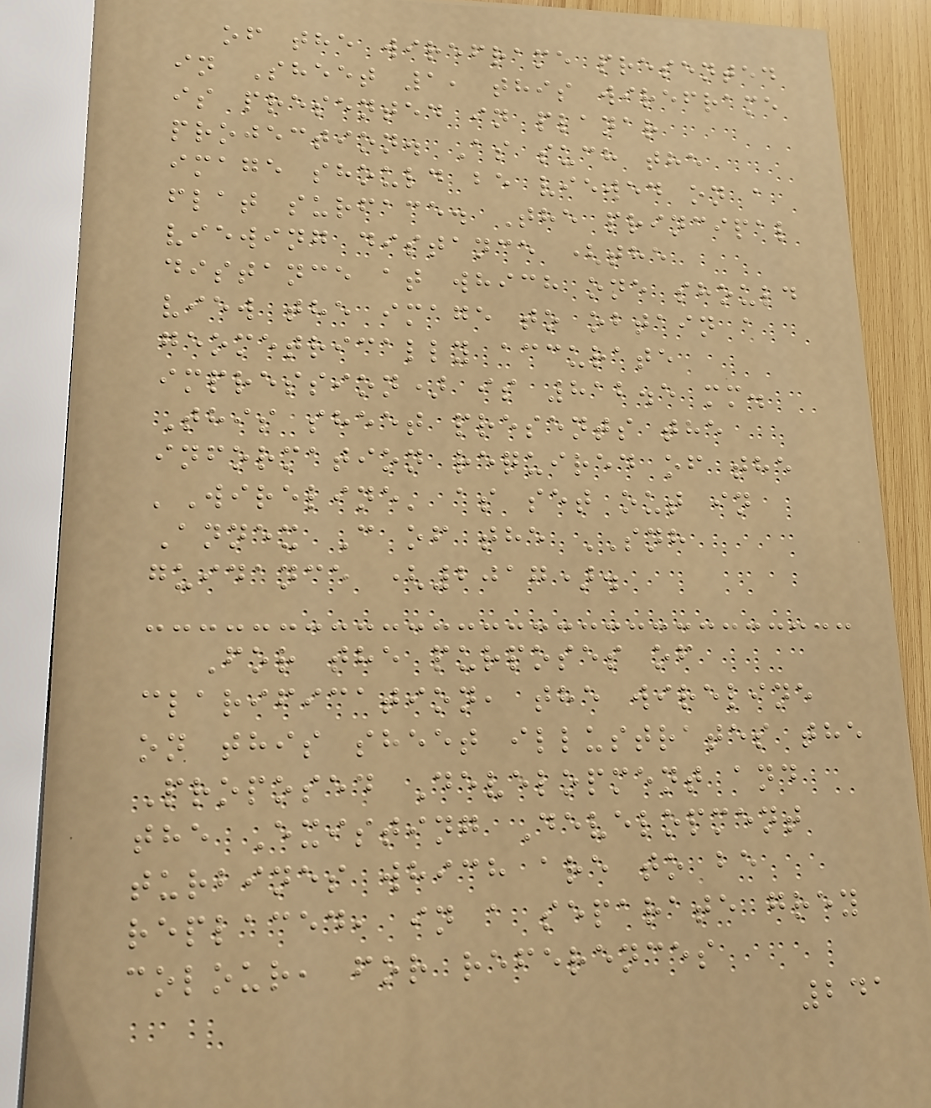of the wireframe presented
in Sheet 1, this wireframe
is presented in planar
projection. As such the
image should be viewed on a
flat surface. The principal
viewing distance (the
distance at which one should
view the image to obtain a
geometrically accurate
impression) is 812.5 mm.
This sheet presents the
information required of the
'Wireline' as set out in
Annex C of the SNH
guidance (2017).
For the purposes of
clarification, the wireline
on this sheet illustrates the
Proposed Development and
the Existing Development
turbines which are to be
replaced, in a separate grey
colour, for references
241
